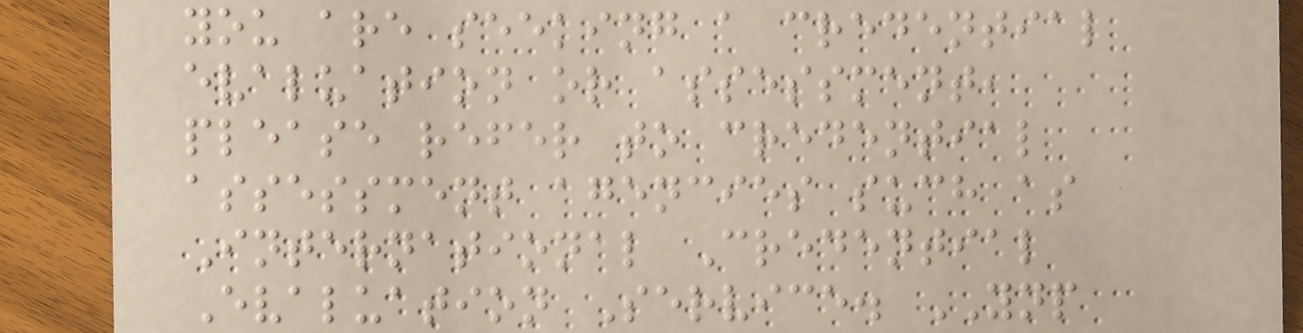you are seeking a credential
evaluation or assessment,
please refer to credential
assessment agencies such as
International Credential
Evaluation Service. YNP
